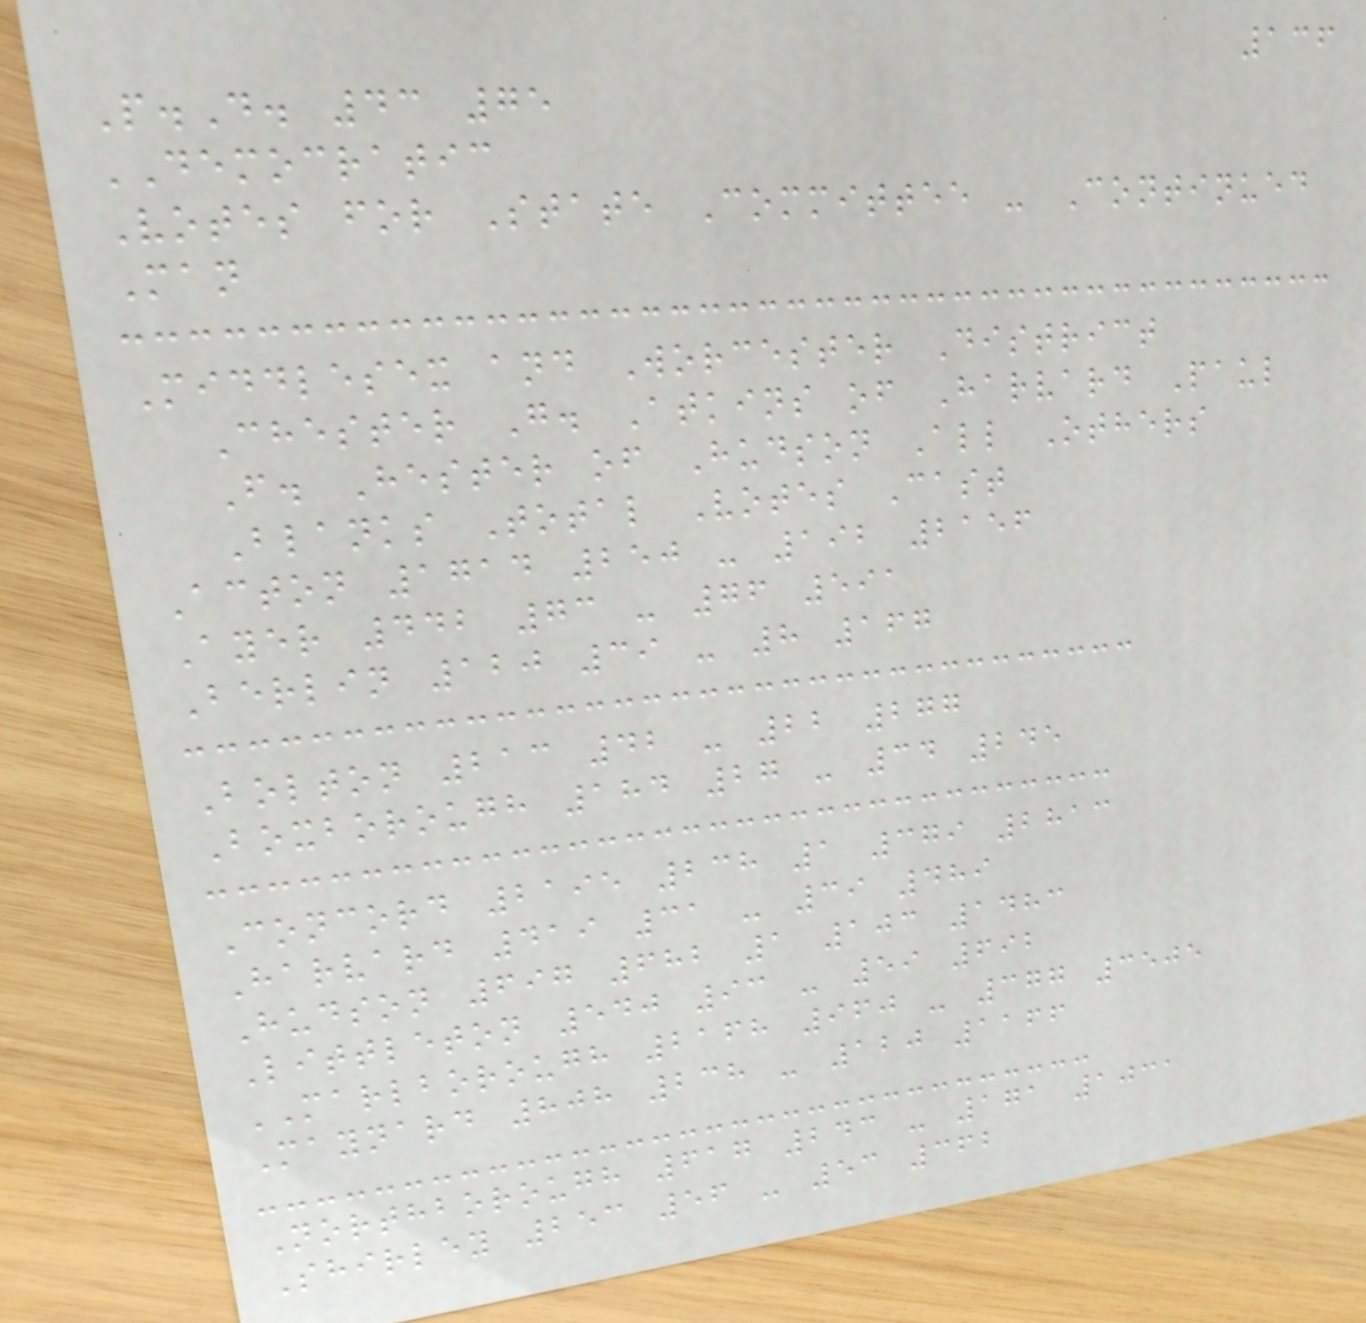136
P.D. 43 75
DEMOCRATIC
Votes for State Committee - Continued
Man
Middlesex and Worcester District
Chester G. Atkins of Harvard Paul
F. Hester of Hudson All Others
Blanks Total Votes Cast
Acton 1714 250 - 192 2156
Ayer 442 73 - 76 591
Berlin 120 39 - 8 167
Bolton 213 42 - 22 277
Boxborough 184 27 - 34 245
Concord 2195 238 1 379 2813
Harvard 419 31 - 39 489
Hudson 697 682 1 103 1483
Littleton 540 93 - 59 692
MARLBOROUGH 2168 960 - 377 3505
Maynard 808 238 - 120 1166
Northborough 617 243 - 171 1031
Shirley 253 56 - 53 362
